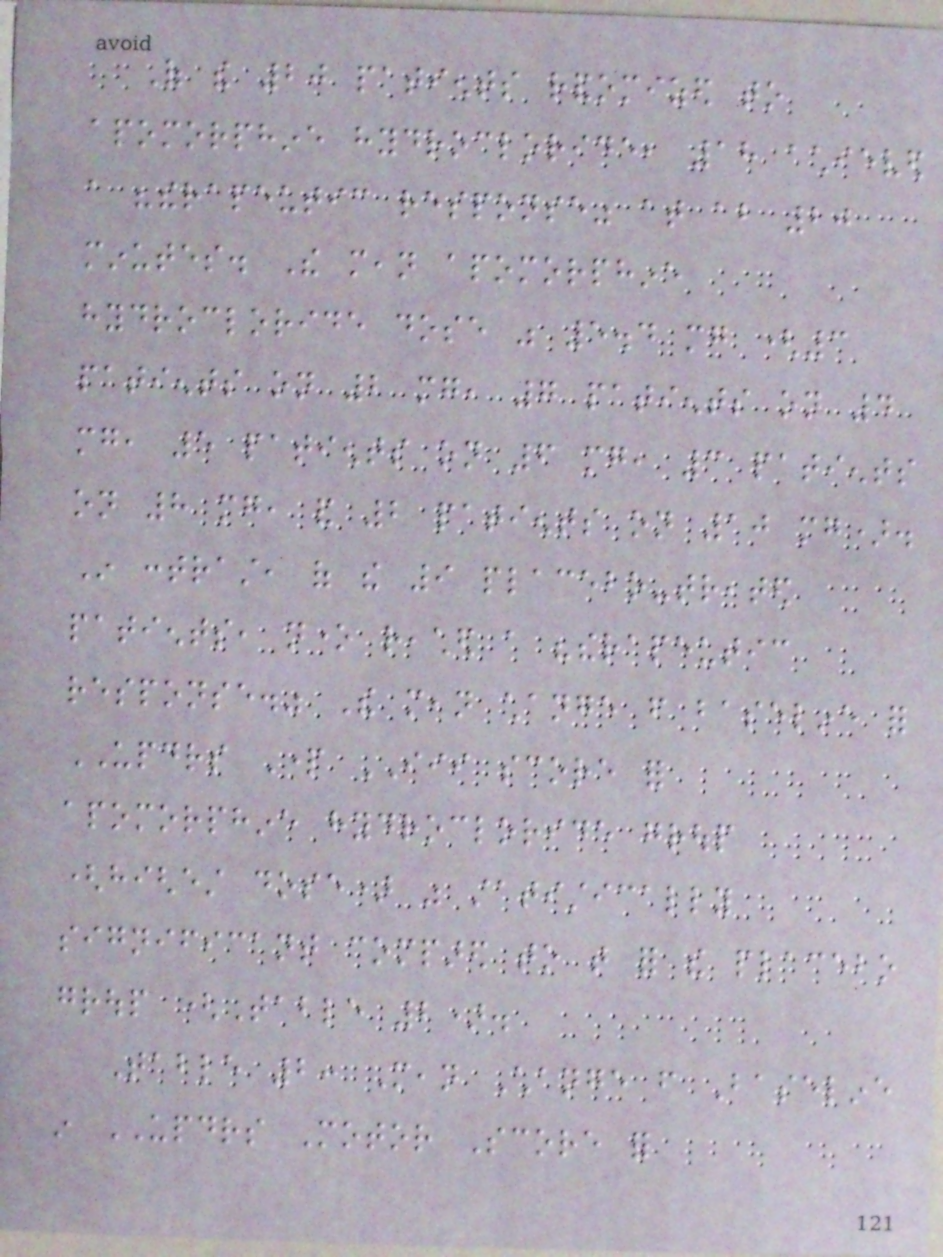Of the 20 patients randomized to
apomorphine hydrocloride, 18 achieved
a "therapeutic response" at about 20
minutes. The mean apomorphine
hydrocloride dose was 5.4 mg (3
patients on 2 mg, 7 patients on 4
mg, 5 patients on 6 mg, 3 patients
on 8 mg, and 2 patients on 10 mg).
In contrast, of the 9 placebo-treated
patients, none reached a "therapeutic
response." The mean change from baseline for
UPDRS Part III score for
apomorphine hydrocloride group
(highest dose) was statistically
significant compared to that for the placebo
group (Table 2).
Table 2: Mean Change from Baseline
in UPDRS Motor Score for
